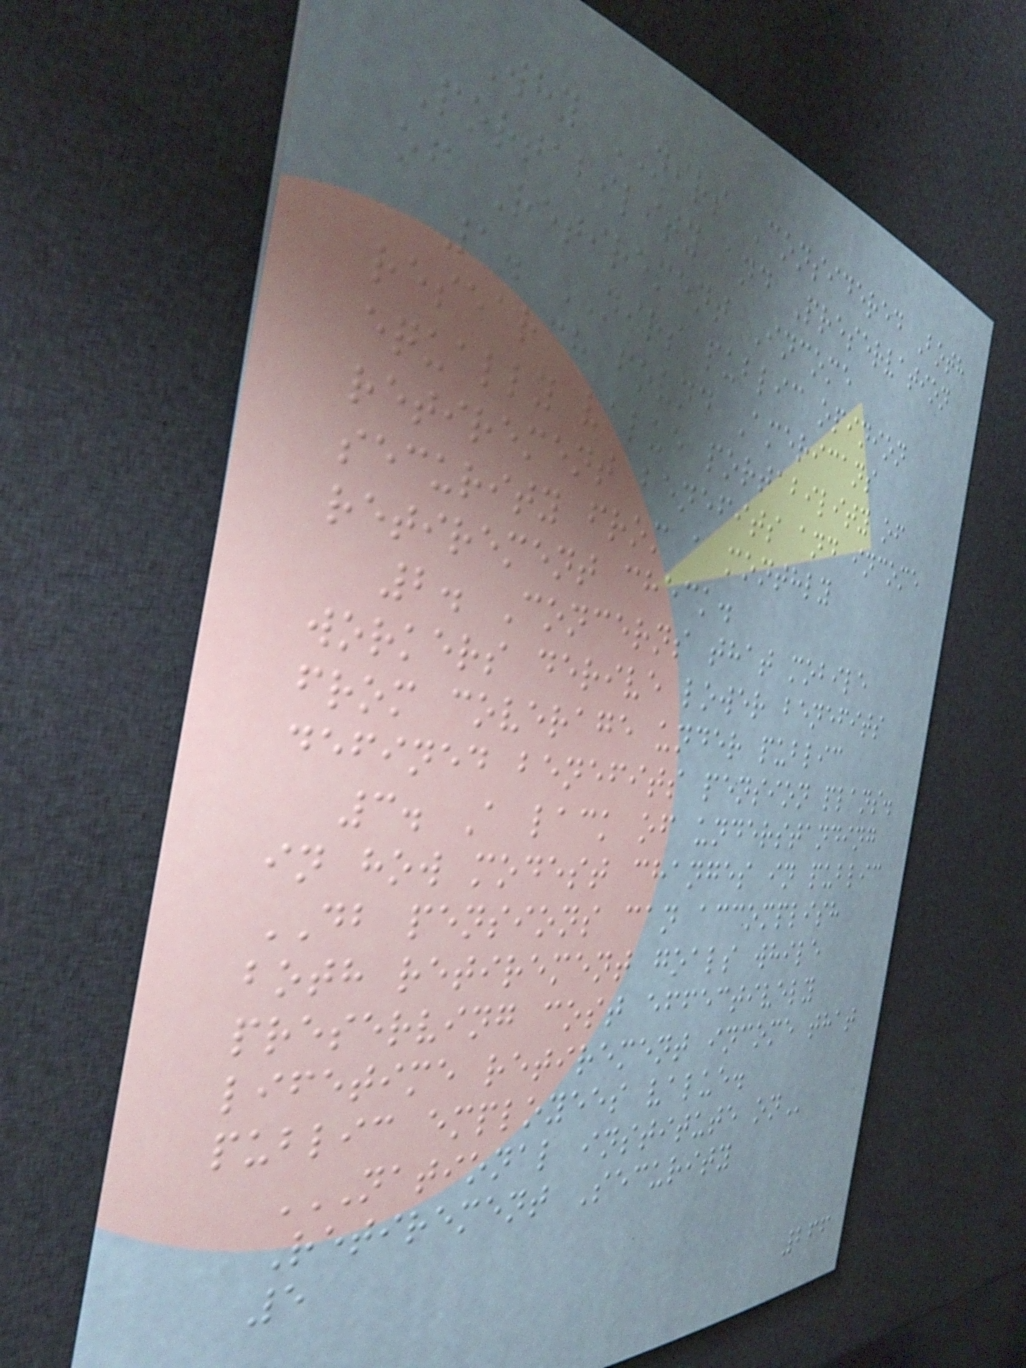Why NIRS Considered Both
Portability and Preservation
of Retirement Income
1. NIRS public opinion
research found Americans
equally value portability of
retirement benefits and income
security from a monthly
retirement check.
2. Concerns that mobile
workers derive lower benefits
from coverage under public
defined benefits pension plans.
3. A lack of understanding
in how modest changes in public
DB pensions can accomplish
both retirement goals while
preserving cost effectively
lifetime retirement income that
public employees value.
NATIONAL INSTITUTE ON
Retirement Security
5
266
